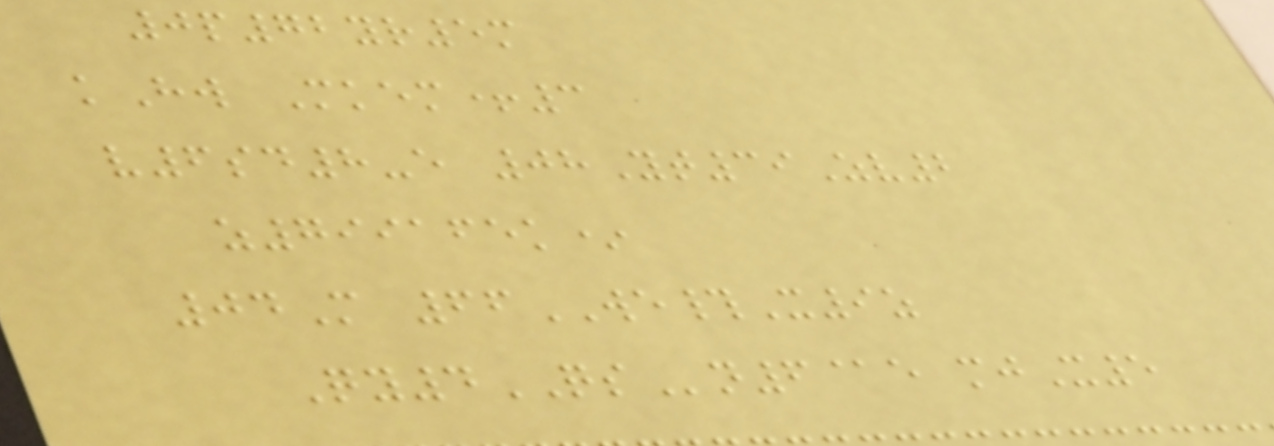0p72yr5m
kHw Mkem+3
v6sd8-e 08Yt39Zv2
z799165k*
04M 66WE#X9z
Qy4QSn6@e mjX5
